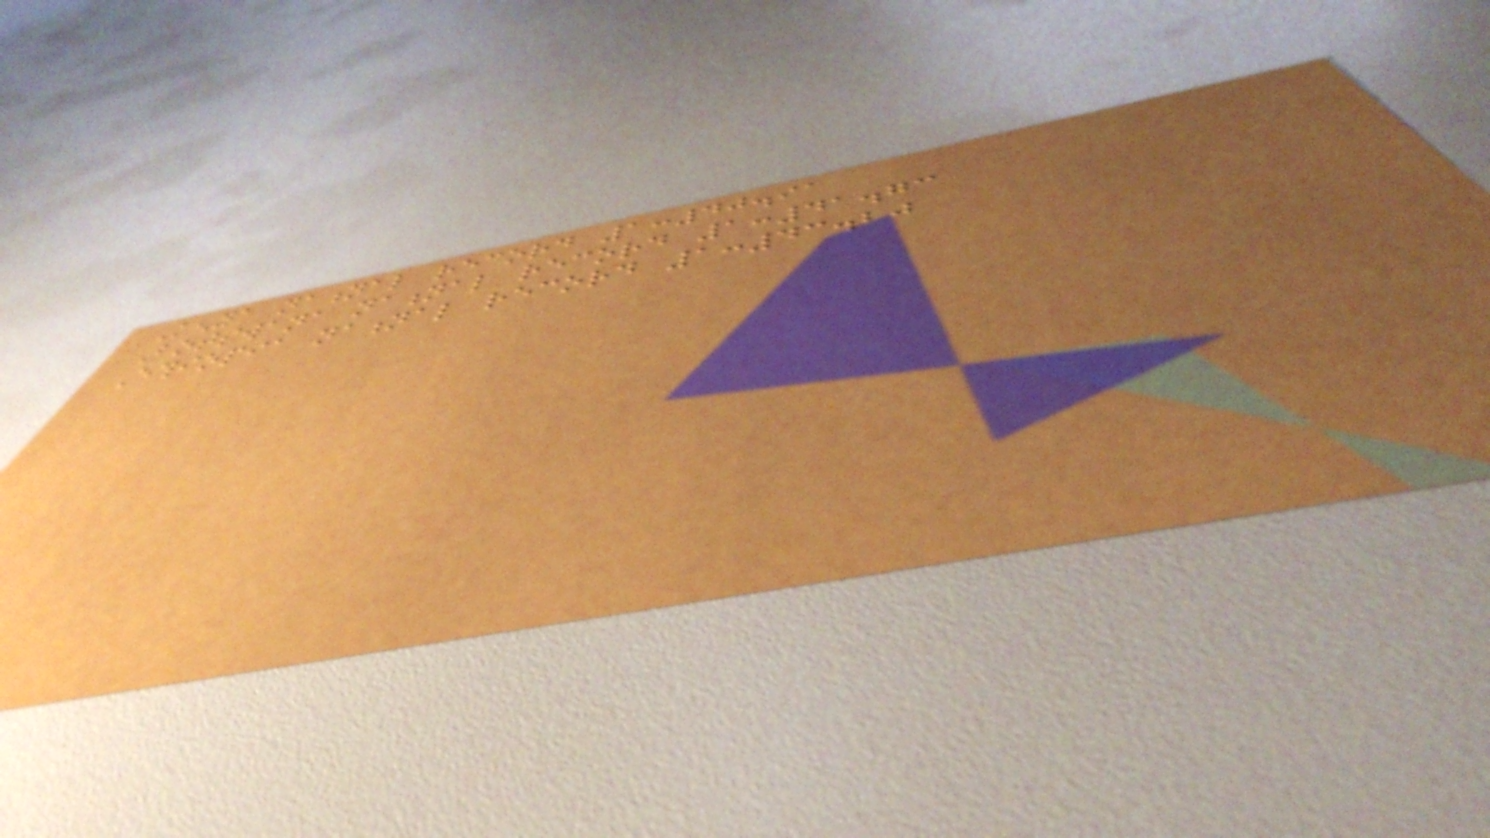Kenya national record 1:40.91
Botswana national record 1:41.73
Ethiopia national record 1:43.20
